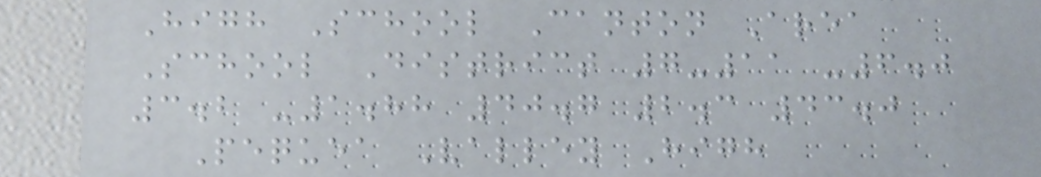High School Canton Area
School District 7-11 -6.0
3.2 -1.88 40.7 2.3 43.0
Pequea Valley High
